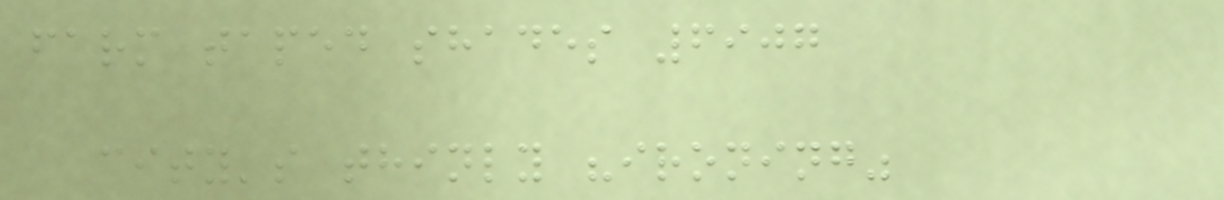farm taped shades 6907
city's thinly "ironing"
